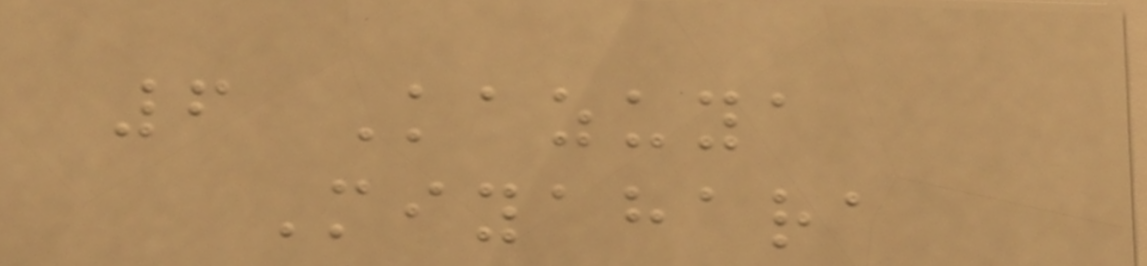6 Kazuya
Miyahara
